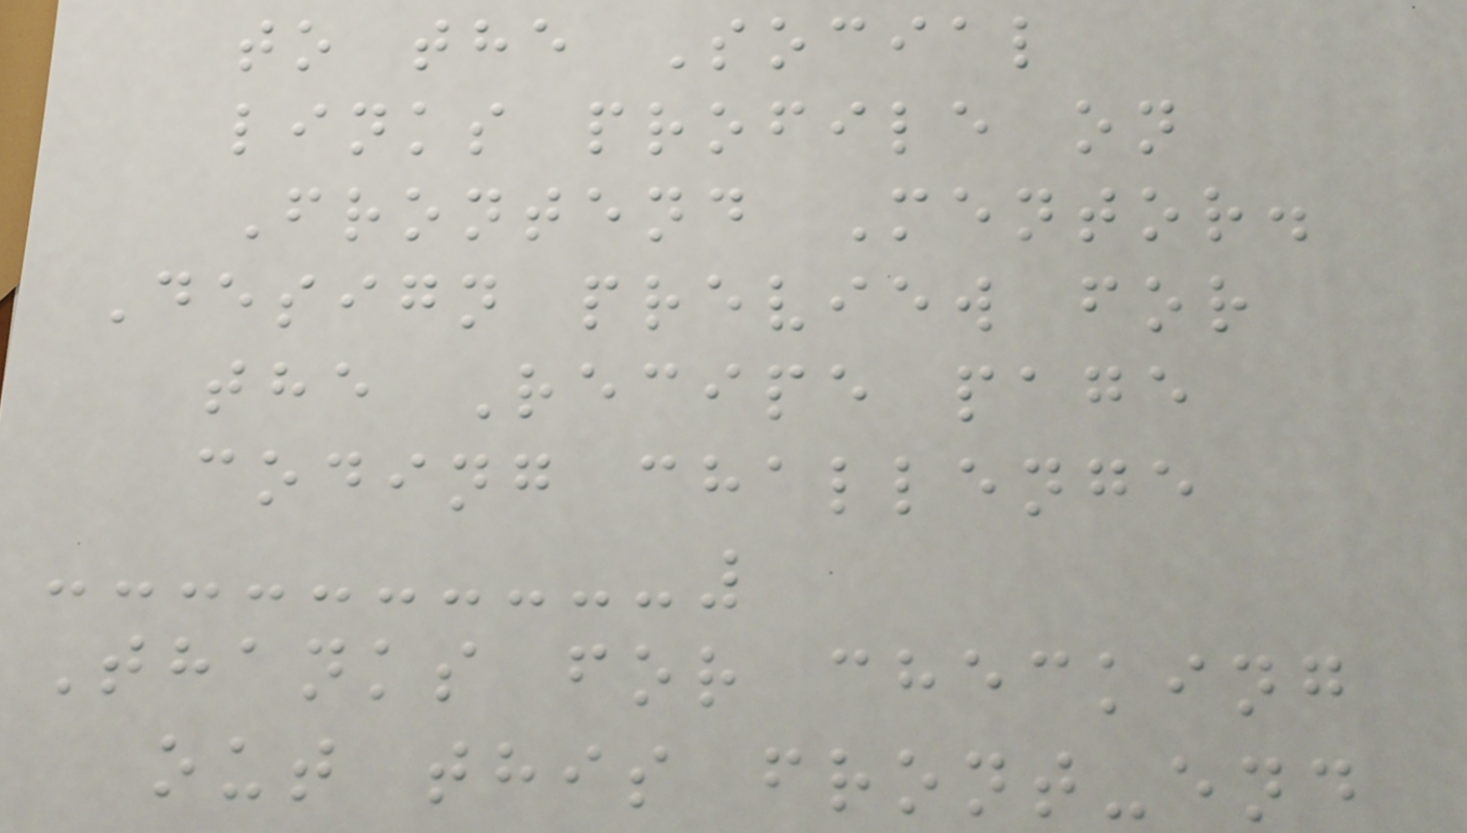to the Social
links profile on
Frontend Mentor.
Design preview for
the Recipe page
coding challenge
Thanks for checking
out this front-end
